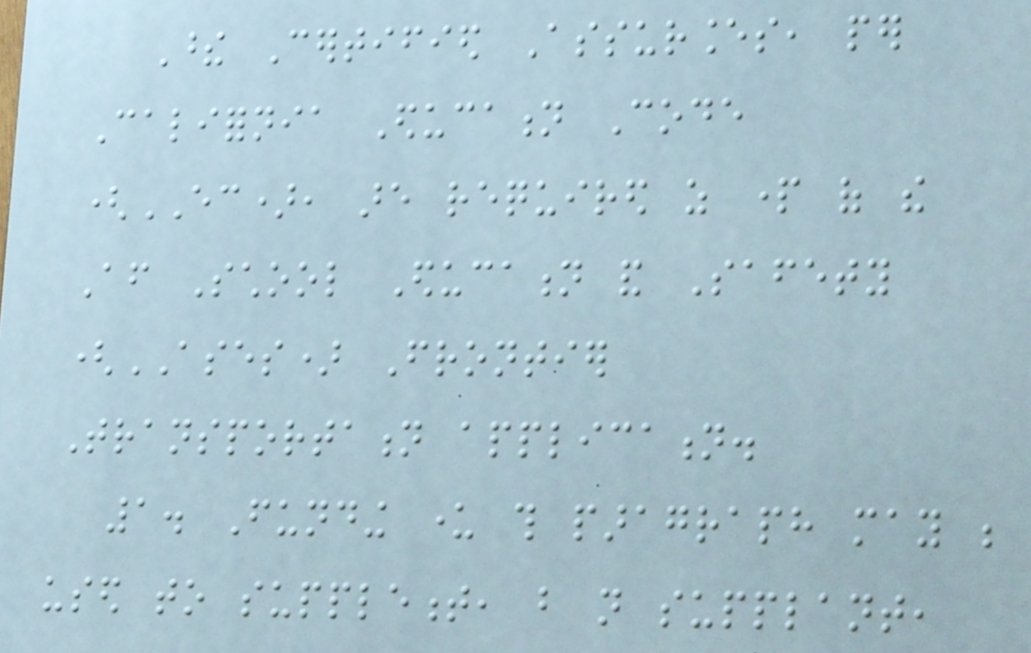These Certified Assurances, per
California Education Code
(EC), are required as part of the
After School Education and Safety
(ASES) Frontier
Transportation application.
1. Funding under this paragraph may be
used to supplement, but not supplant,
